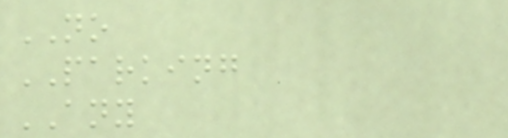NO
PARKING
ANY
